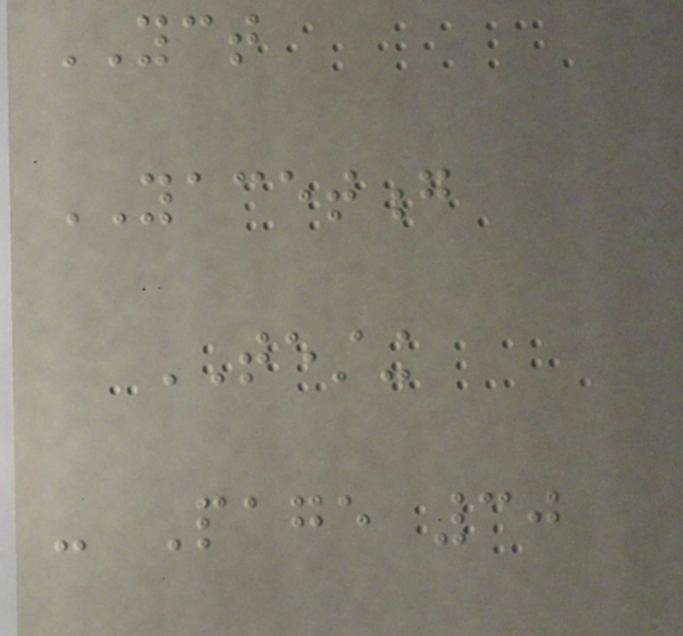YCT
YACETONG
TESTING
- Page 30
